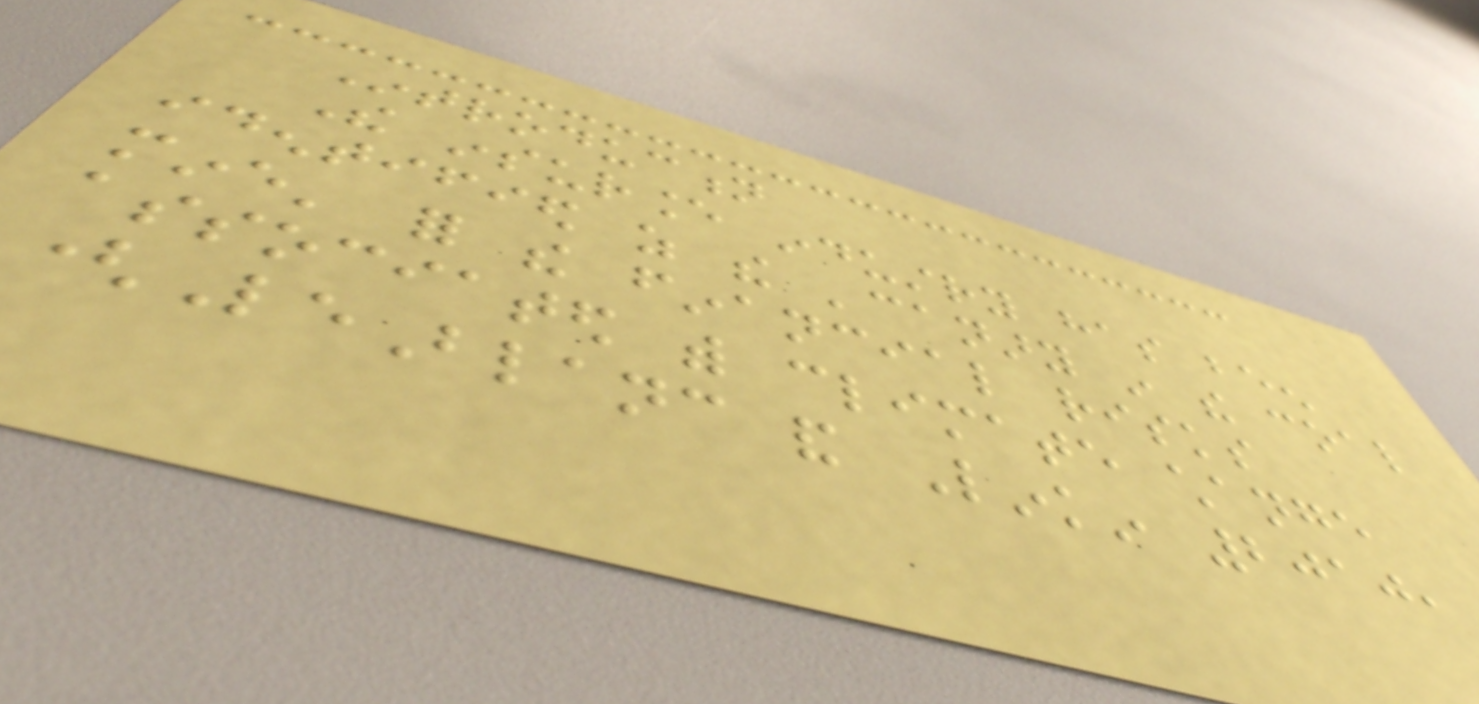Introduction
The insurance industry has been
identified as the 'canary in the coal
mine' for the financial risks
associated with climate change
(LeBlanc and Linkin 2010,
